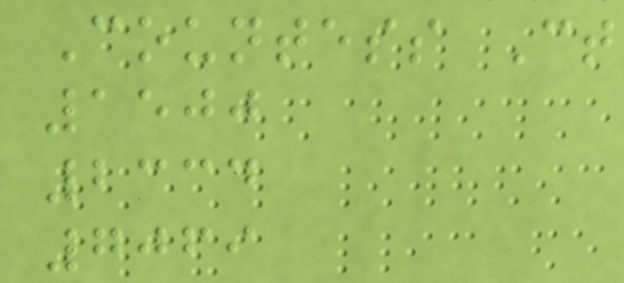Countess Ct
1500
2334
7069
